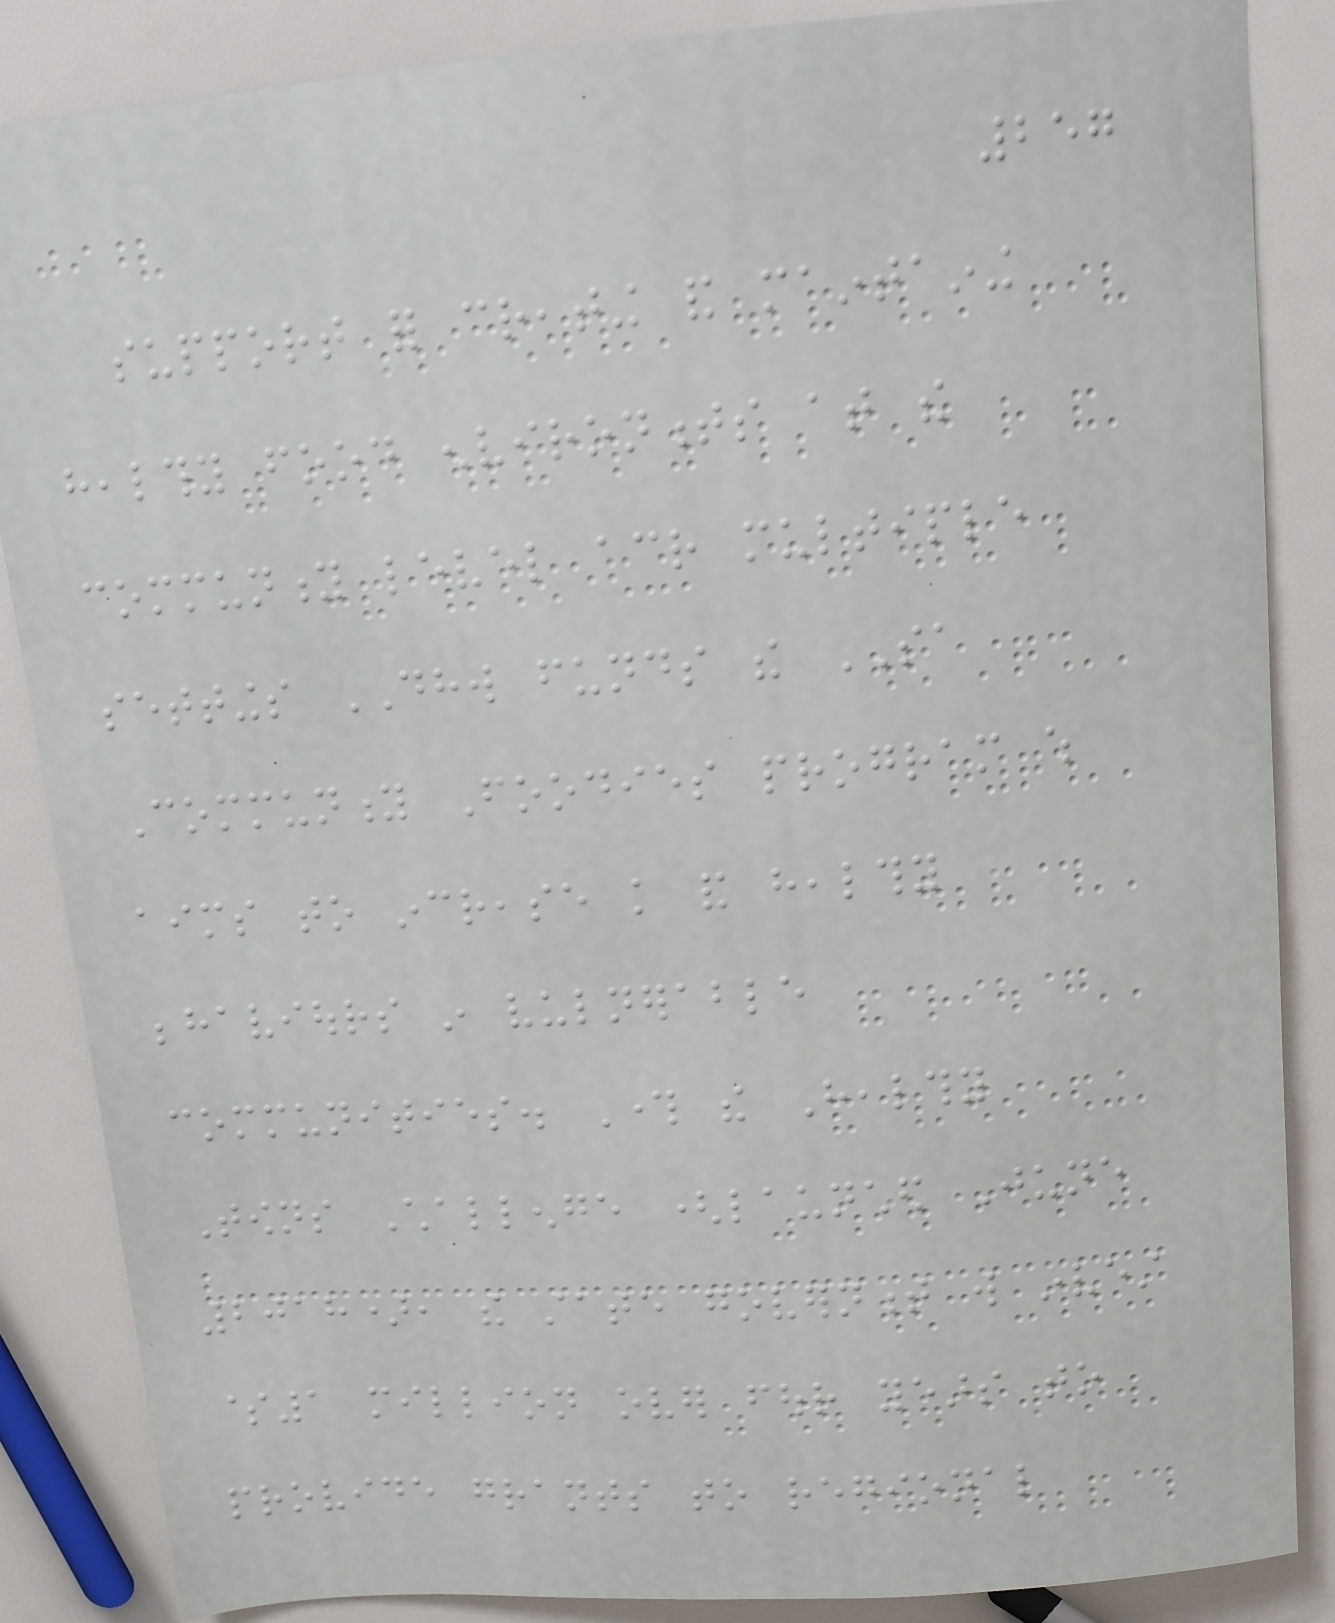257
support for creating and maintaining
healthy food environments at the
community level across multiple
settings DHW funds the SA
Community Foodies program which
aims to increase knowledge and healthy
behaviours in vulnerable
communities. Through the Healthy
Towns Challenge (launched June
2018), the state government will invest
$1 million over four years to
provide grants to regional
